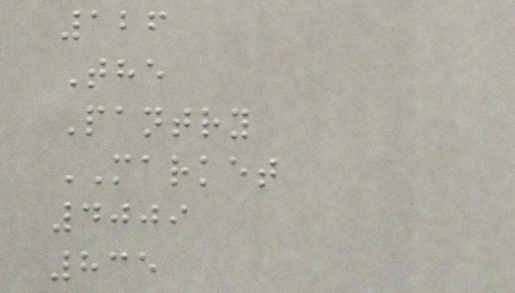126
The
Pantry
MARKET
4009
835
